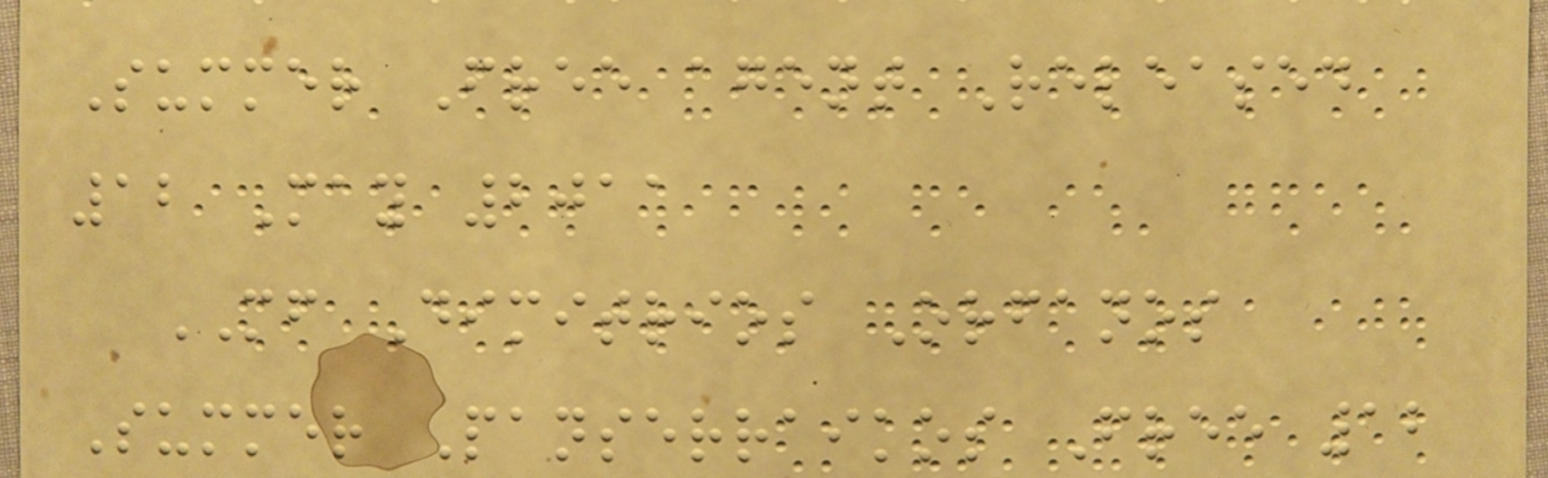Summer Free agent Released
12 May 2011
MF Dimitrios Orfanos
Summer Panserraikos Free 12
